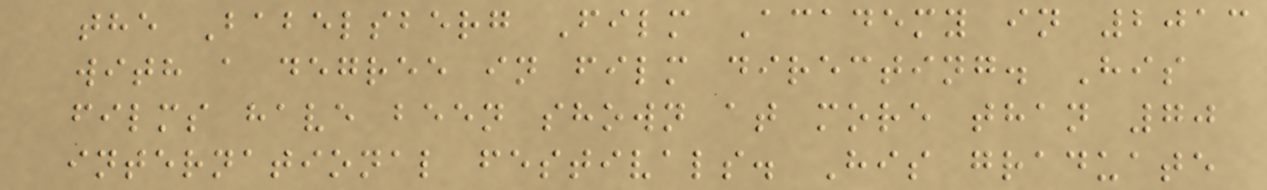the Babelsberg Film Academy in 2013
with a degree in film directing. His
films have been shown at more than 70
international festivals. His graduate
